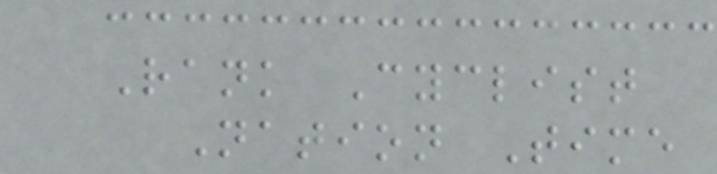Rank Cyclist
Nation Time
